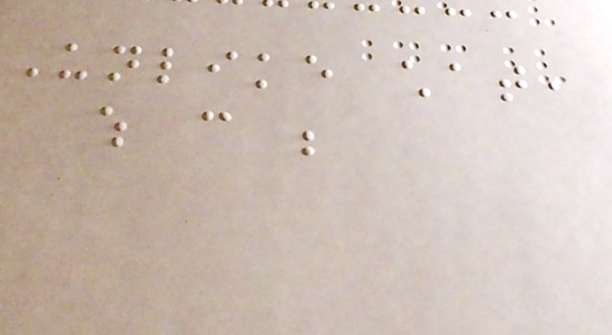Unlike chat,
which can be
